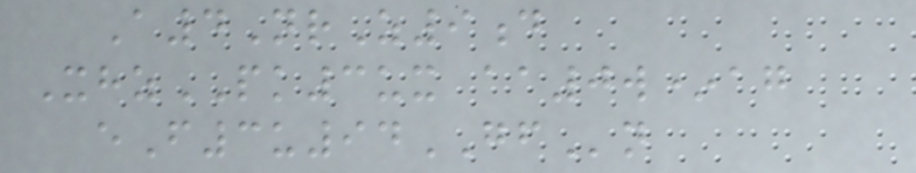A4NrZ9d
XhzPK3ux aa0w*ag
eF3u94GFn
